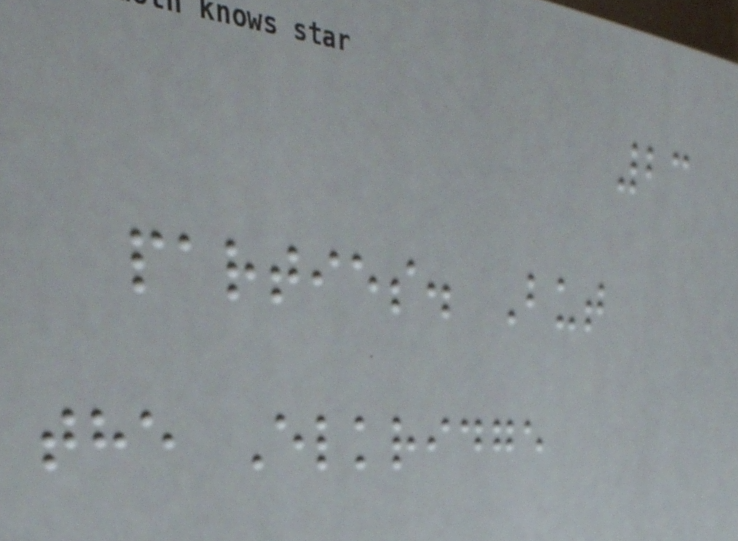23
parties. But
the Elkridge
